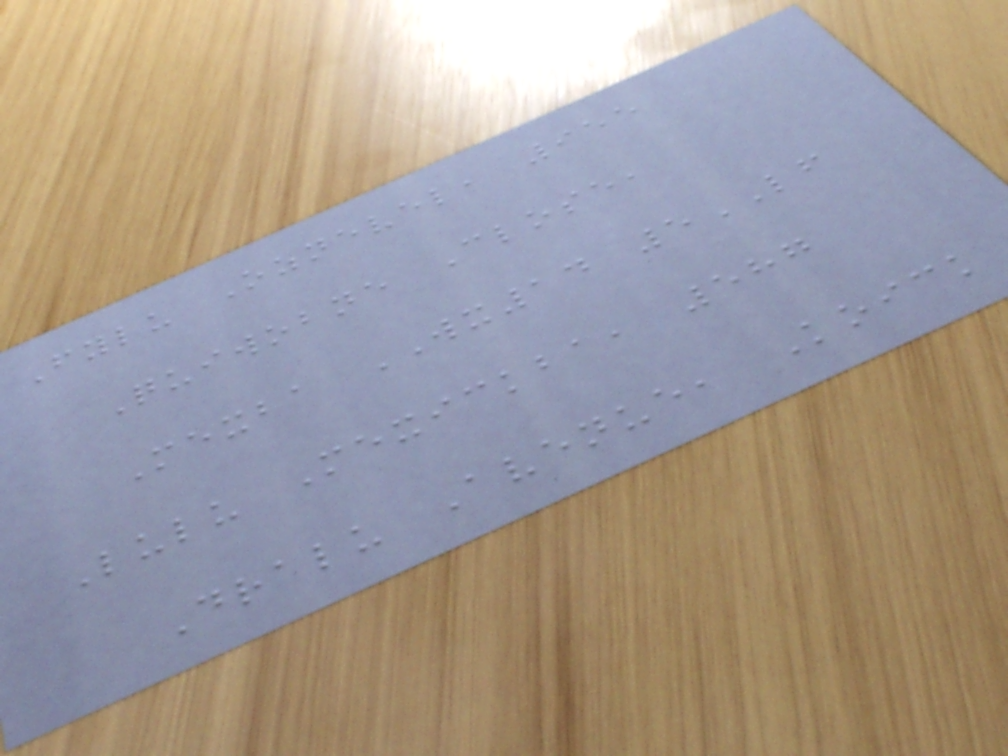Fylu Oznevel, 955
Quiwobne Close,
Mexba WX14 5LF
Lulu Mexickba, 587
Dralu Avenue, Koick
